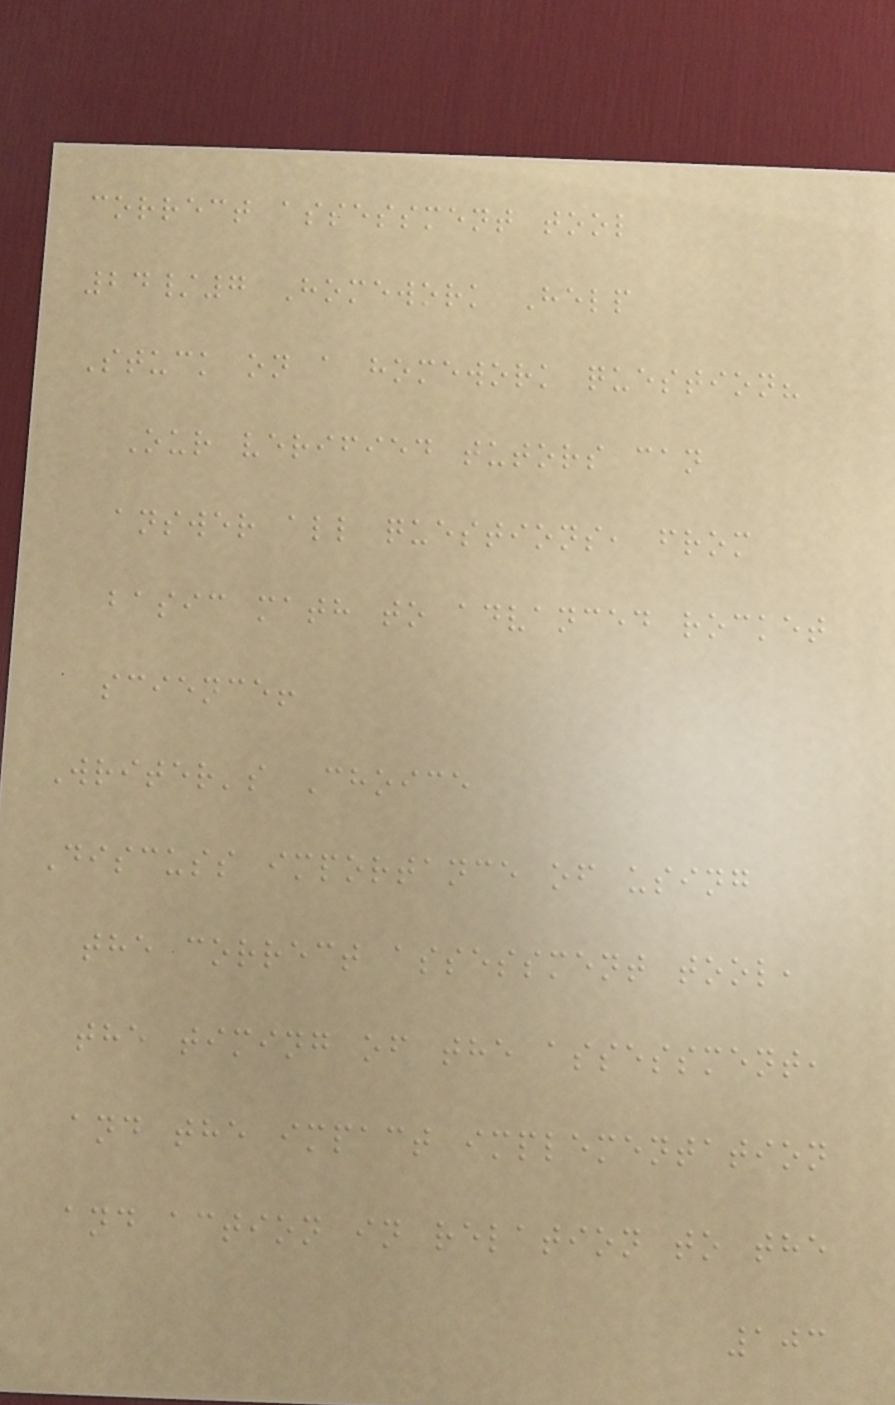correct assessment tool
24/7 Homework Help
Stuck on a homework question?
Our verified tutors can
answer all questions, from
basic math to advanced rocket
science!
Writer's Choice
Discuss importance of using
the correct assessment tool,
the timing of the assessment,
and the impact implementation
and action in relation to the
103
